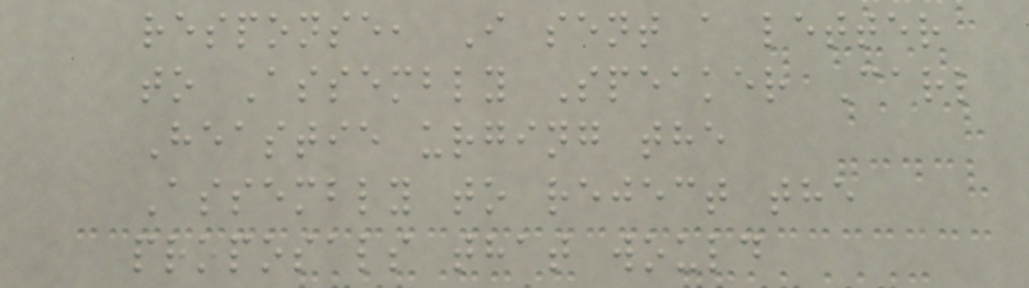response, I sent a letter
to Assembly Speaker Carl
Heastie urging the
Assembly to reject the
proposals that would
